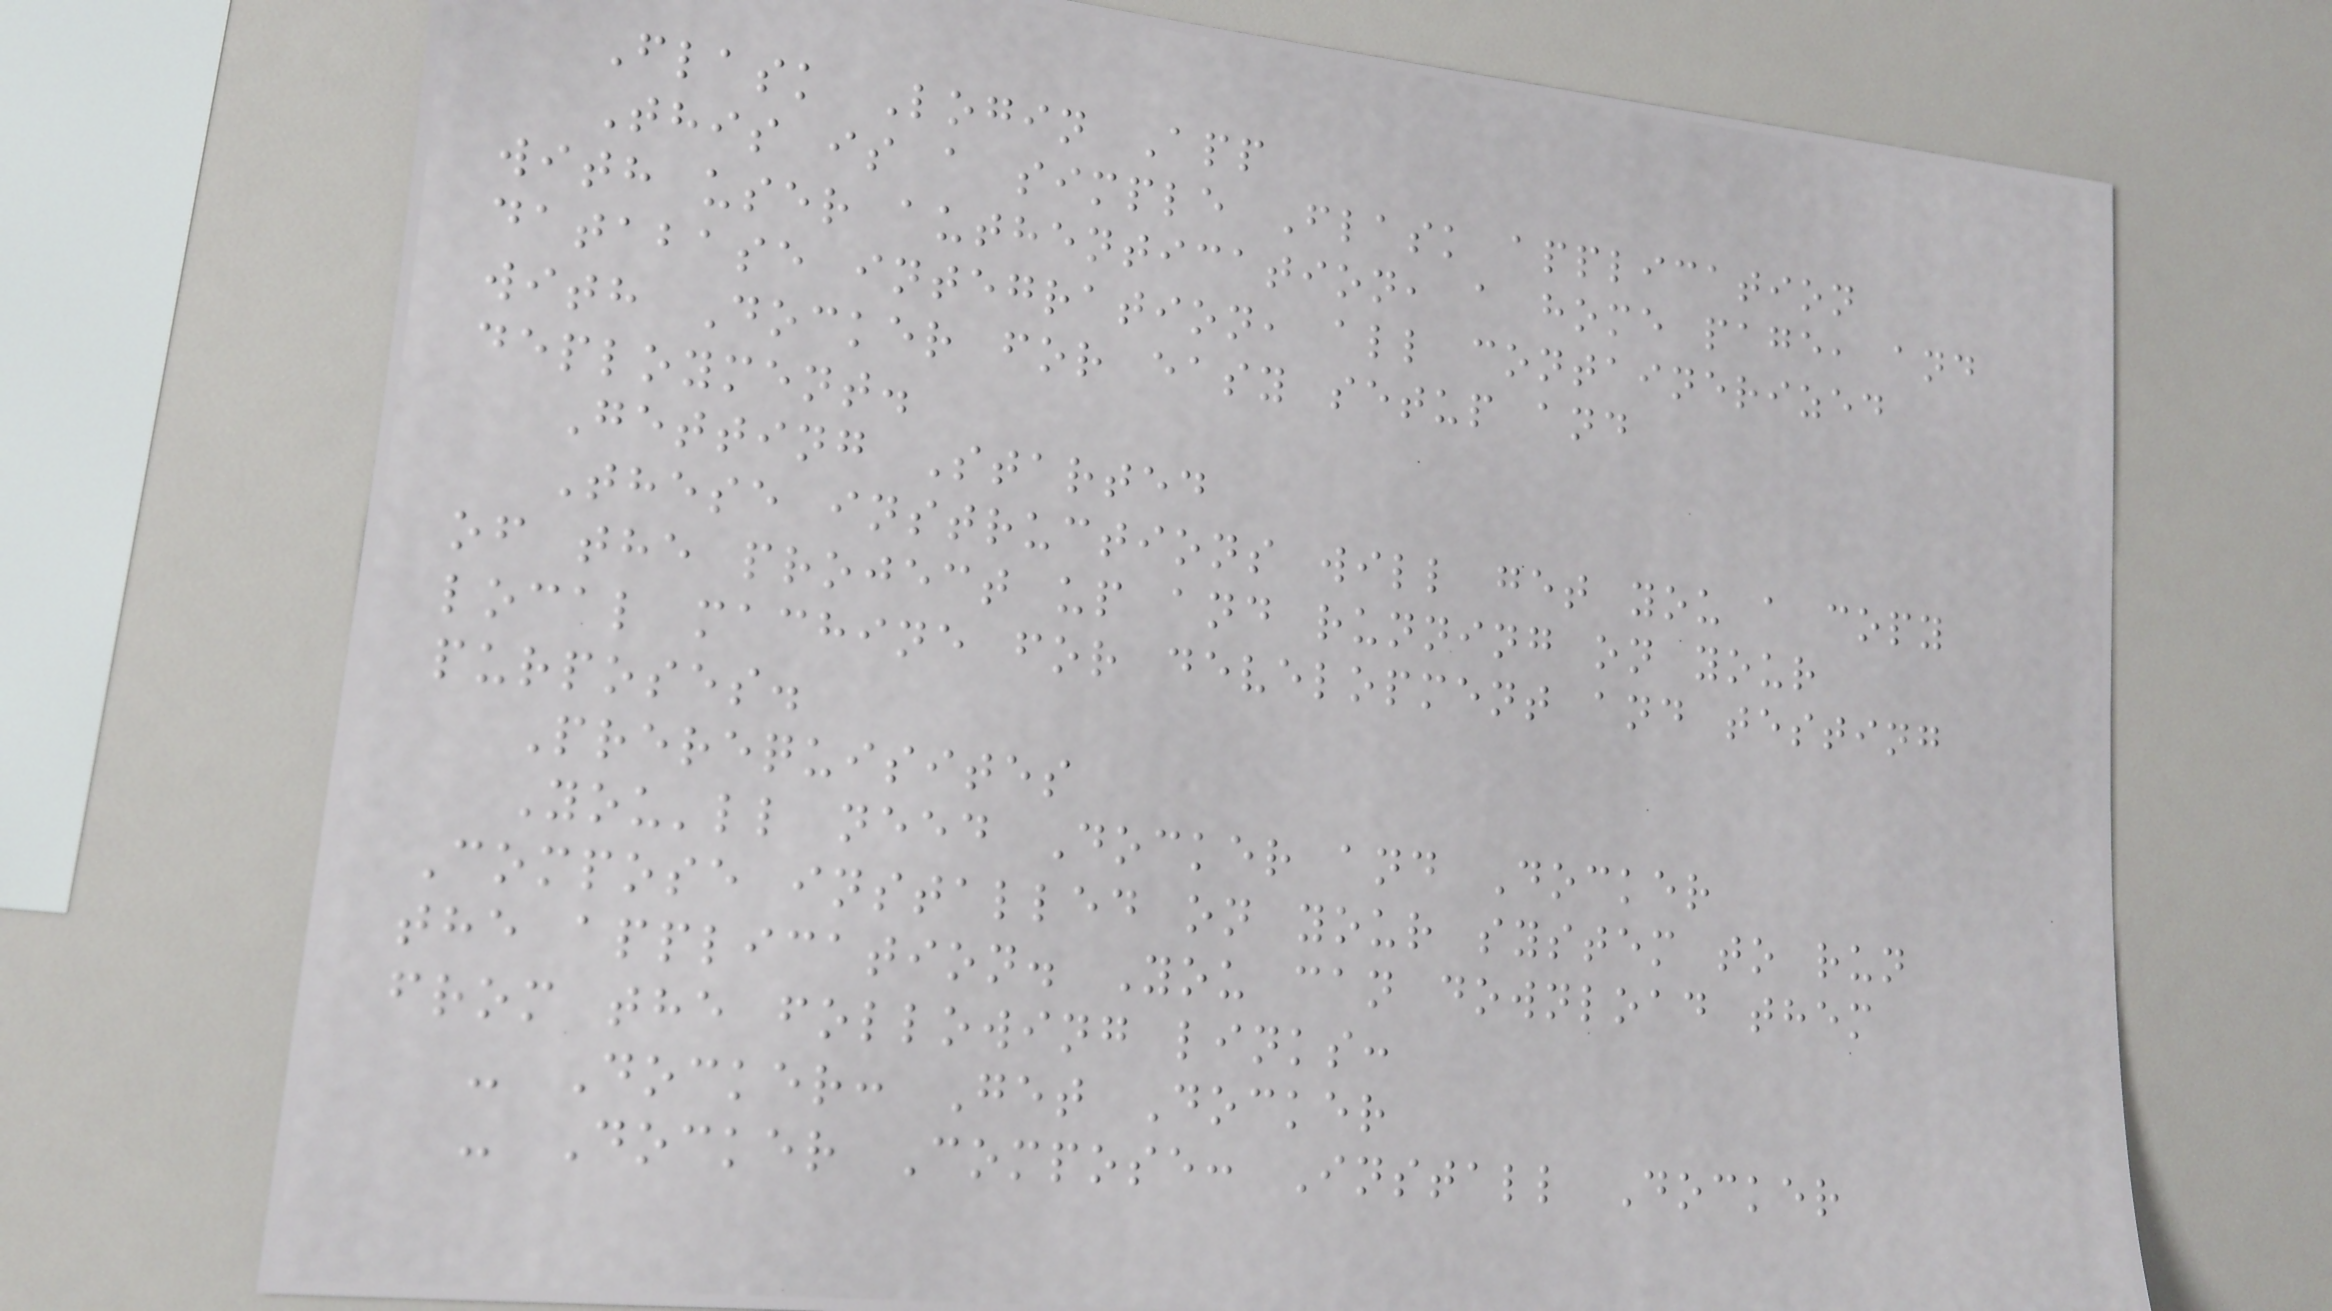Flask Login App
This is a simple Flask application
with user authentication, a home page, and
database integration, all containerized
with Docker for easy setup and
deployment.
Getting Started
These instructions will get you a copy
of the project up and running on your
local machine for development and testing
purposes.
Prerequisites
You'll need Docker and Docker
Compose installed on your system to run
the application. You can download them
from the following links:
- Docker: Get Docker
- Docker Compose: Install Docker
